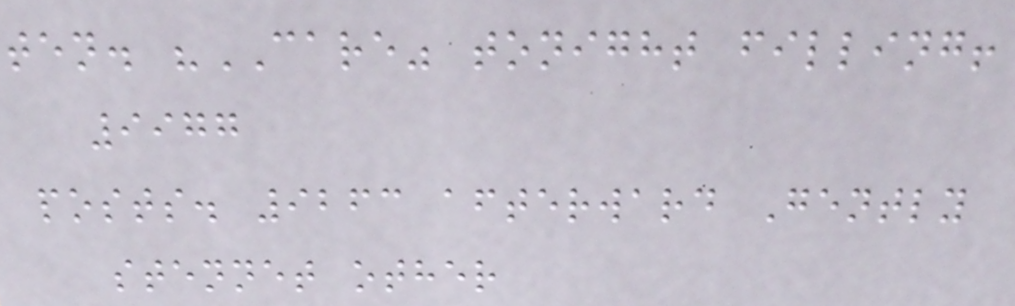ten. "CARE" tonight filling!
9977
posts. 9263 afterward Gently
stennet other
